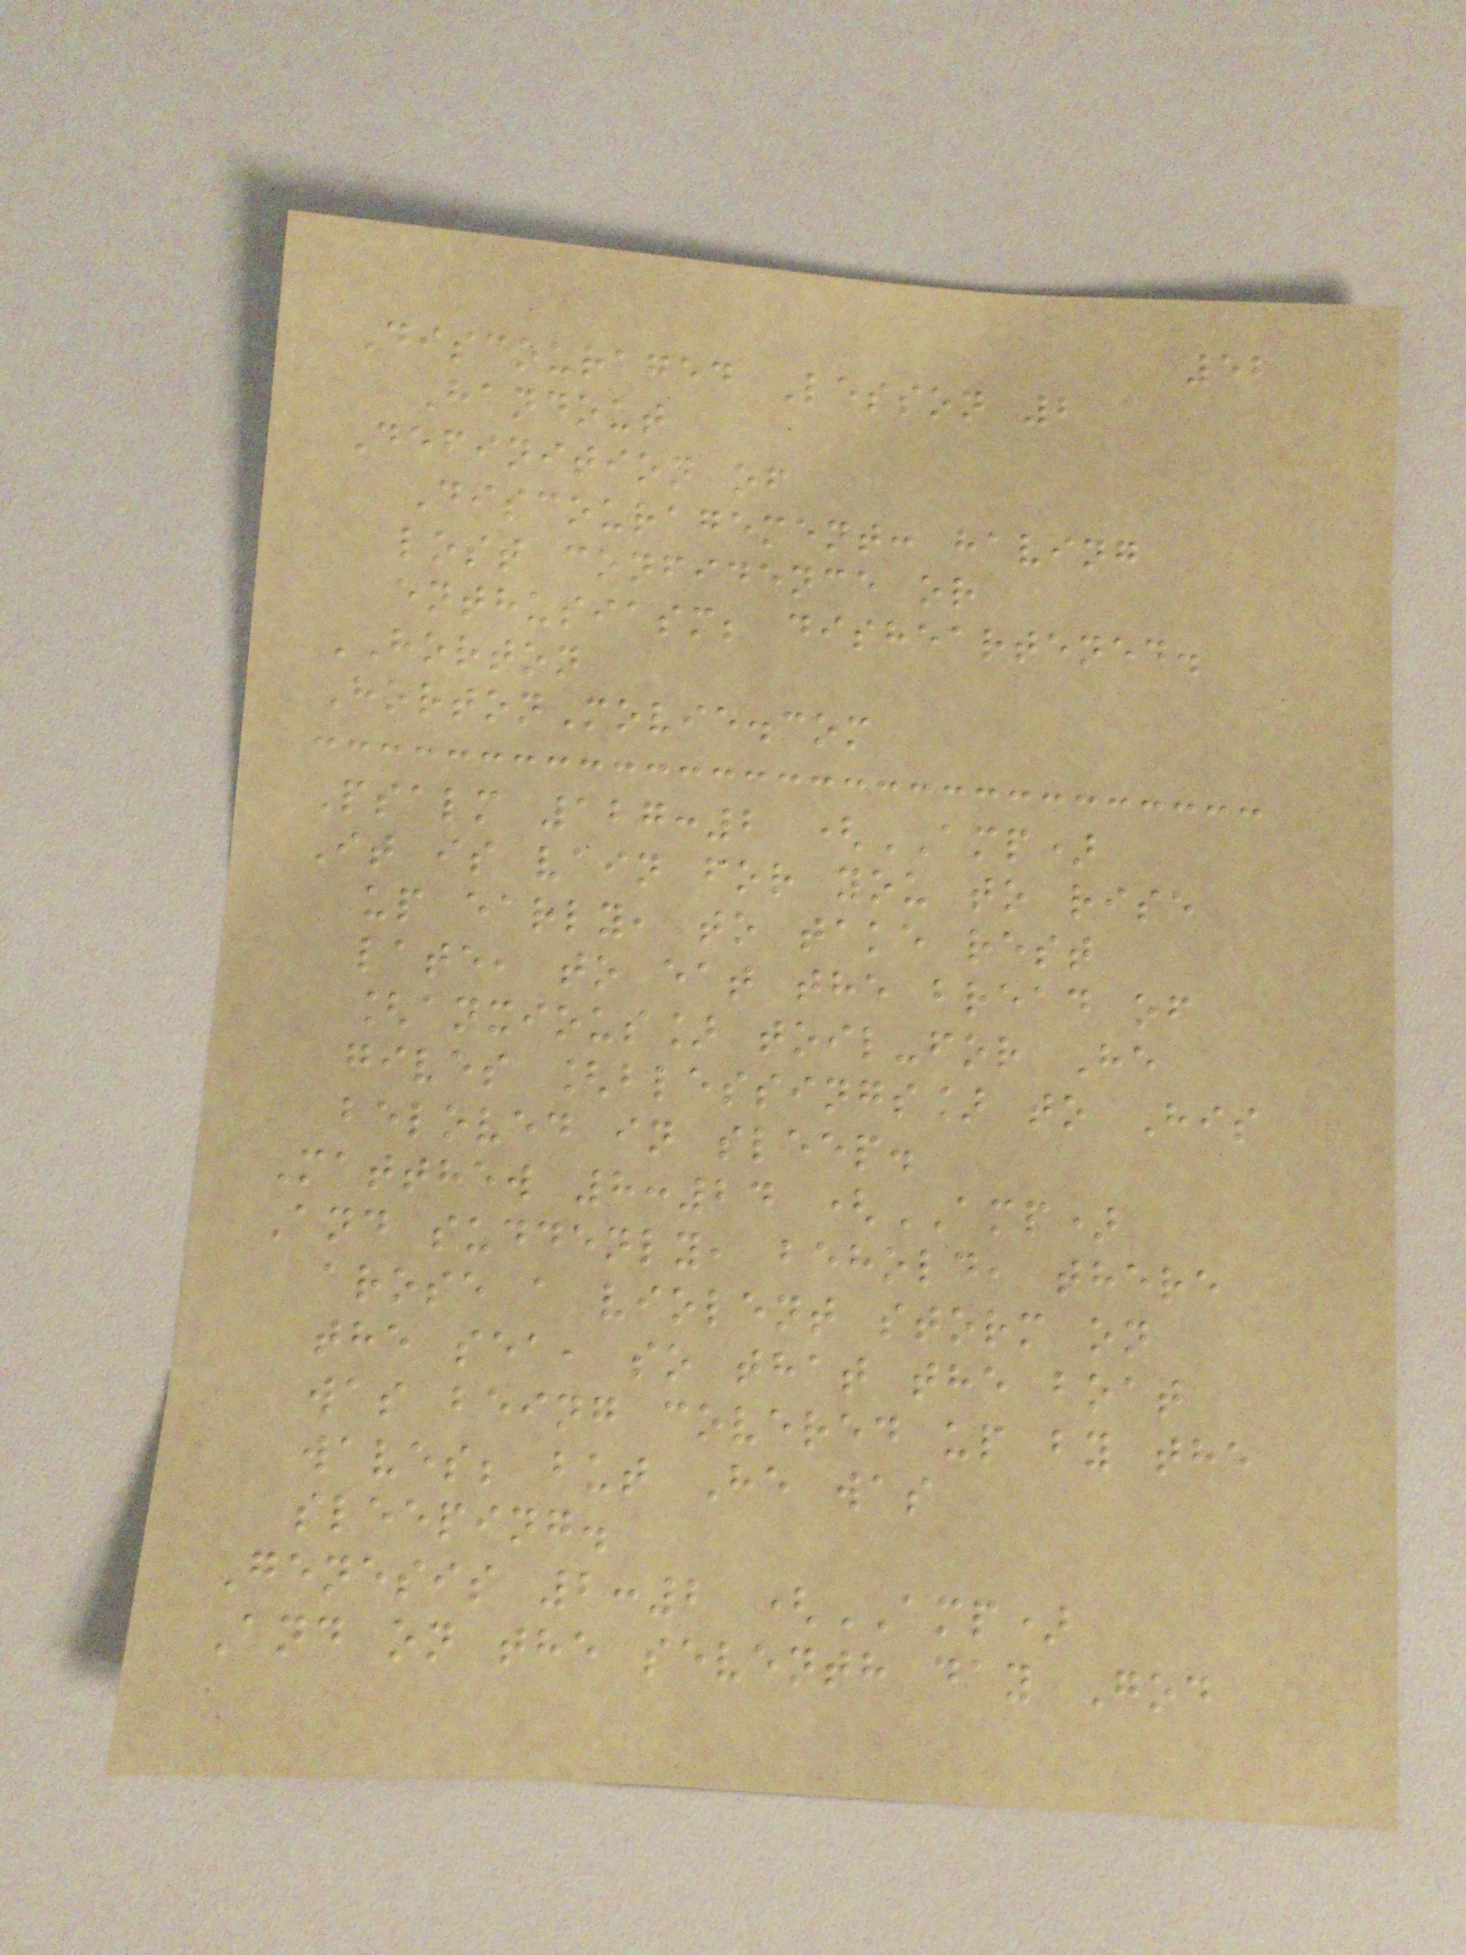52
Discouraged Lesson 2
Handout
Definition of
Discouragement: having
lost confidence or
enthusiasm; disheartened.
HORTON
HortonMovie.com
Psalm 127:2 (AMP)
It is vain for you to rise
up early, to take rest
late, to eat the bread of
[anxious] toil-for He
gives [blessings] to His
beloved in sleep.
Matthew 8:24 (AMP)
And suddenly, behold, there
arose a violent storm on
the sea, so that the boat
was being covered up by the
waves; but He was
sleeping.
Genesis 2:2 (AMP)
And on the seventh day God
